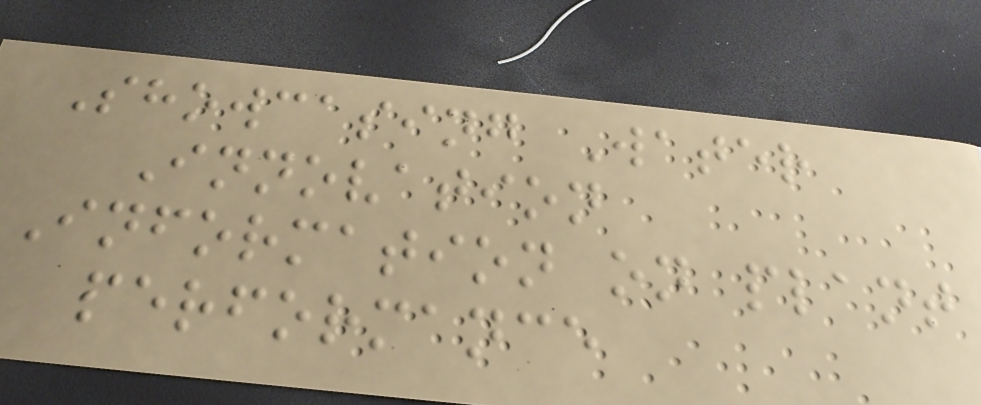Showcasing Water
Innovation
Information on plant
performance
